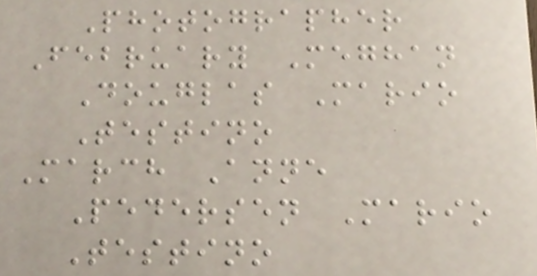Photographer
February Meghan
Douglas Mario
Testino
March Anne
Pedersen Mario
Testino
